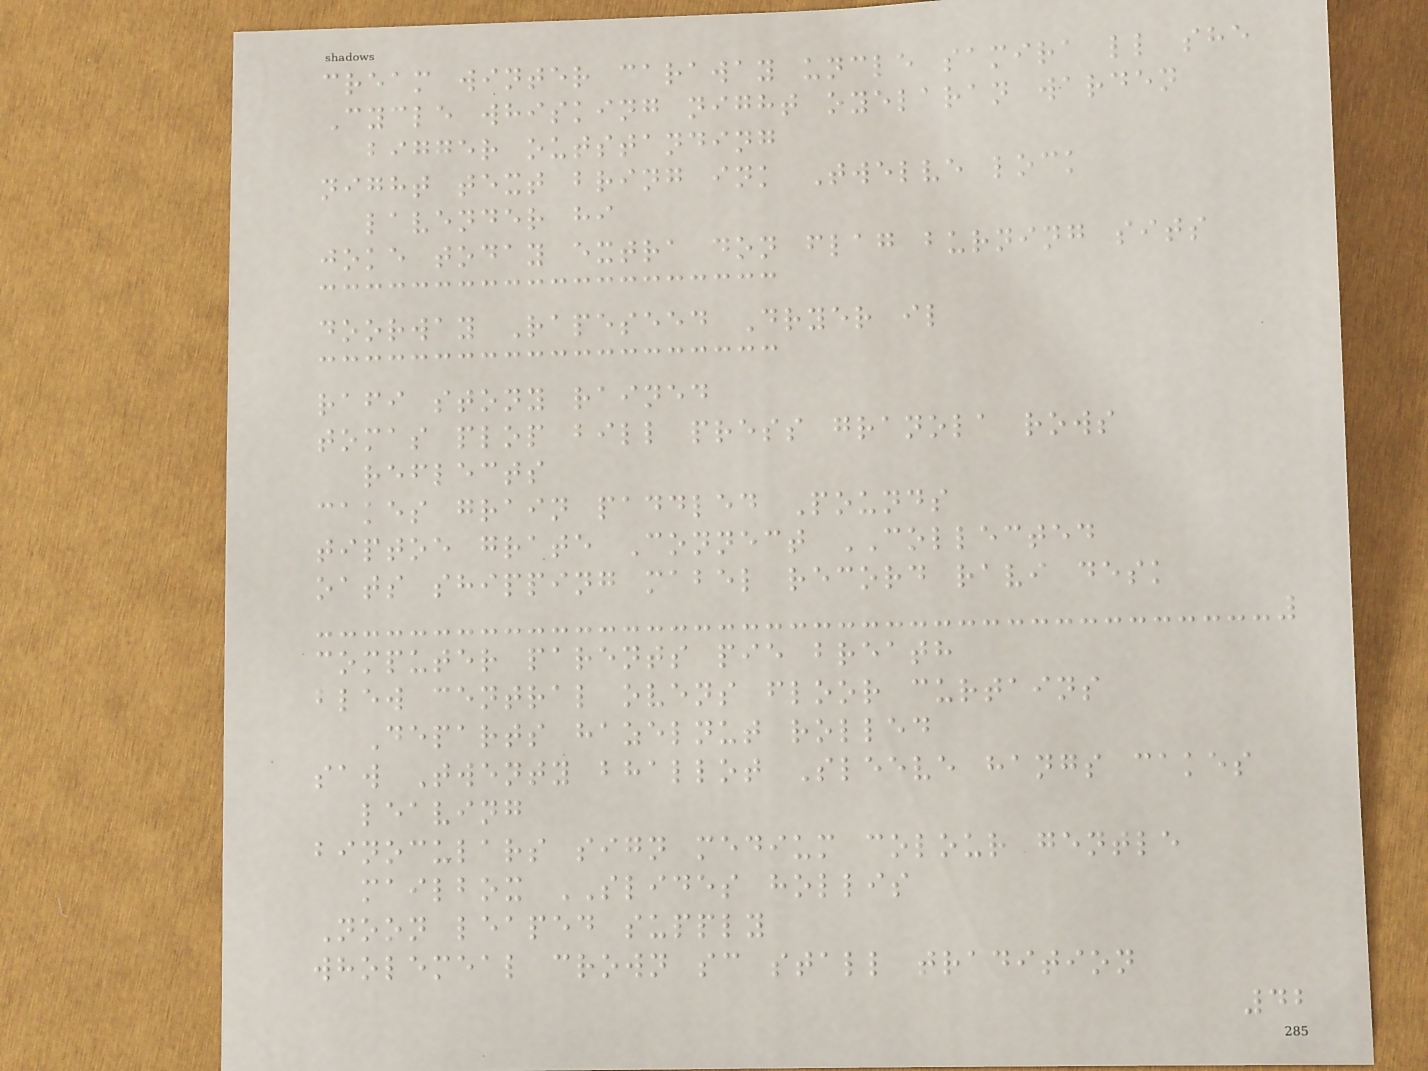cream winter caraway uncle samira ll she
Cycle whisking night oyelaran warden
bigger outstanding
night text bring ink Twelve lock
lavender hi
joke today extra don flag burning sits
doorway Rapeseed Dryer il
rafi stony rained
tomas plop bill press granola rows
reflects
cakes grain paddled Pounds
tiptoe grate Connect COLLECTED
oats shipping mabel record ravi desk
computer parents pie breath
blew central ovens floor curtains
Departs hazelnut rolled
saw Twenty bhallot Sleeve hangs cakes
leaving
binoculars sign medium colour gentle
mailbox SLIDES hollis
Noon leaped supply
wholemeal crown sc stall tradition
42
